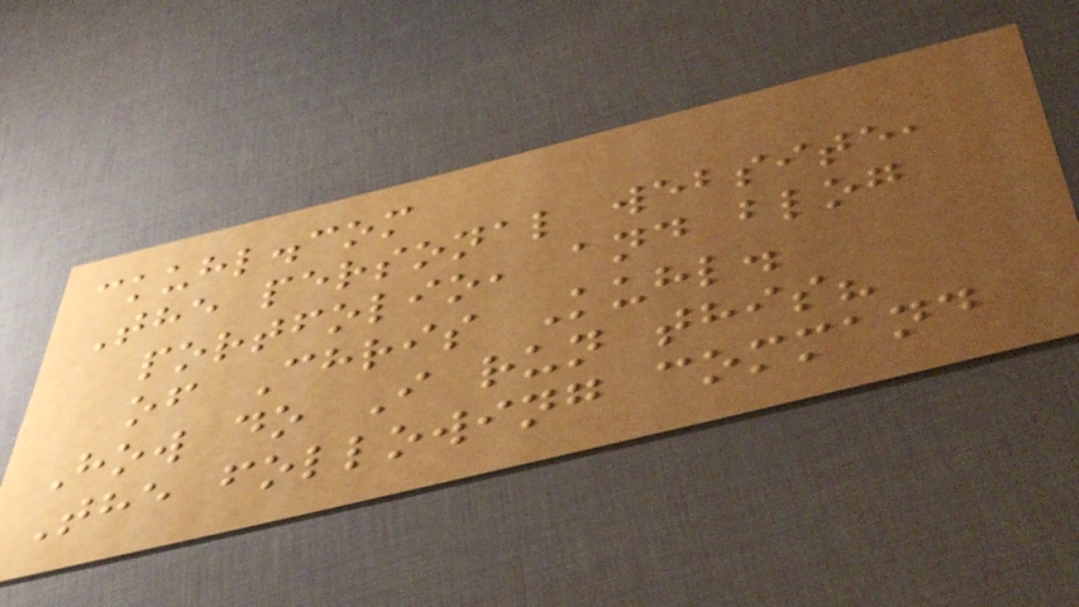ckuhl.com
The personal website,
portfolio, and blog
of Chris Kuhl.
How do I run this?
The following command
